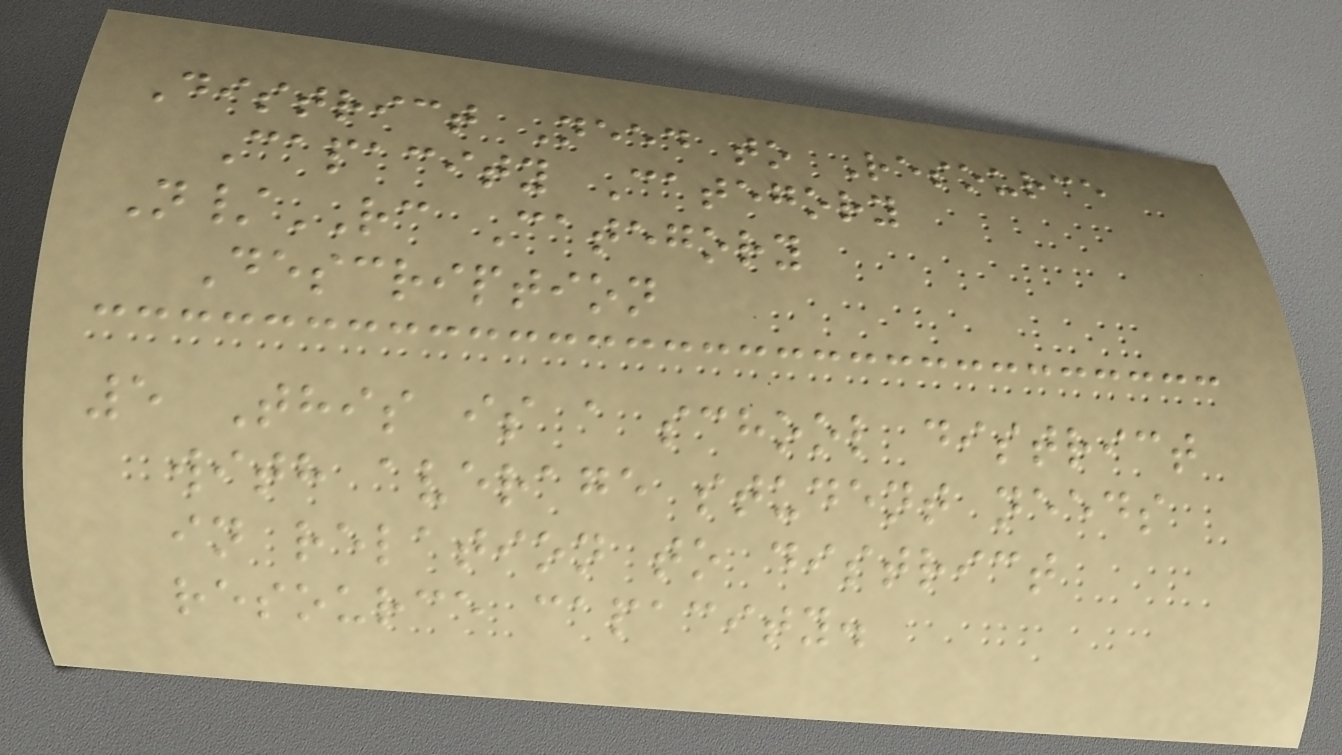District Need to Resource
Capacity Category
N/RC Category
Description
5 This is a school district
with average student needs
in relation to district
resource capacity.
